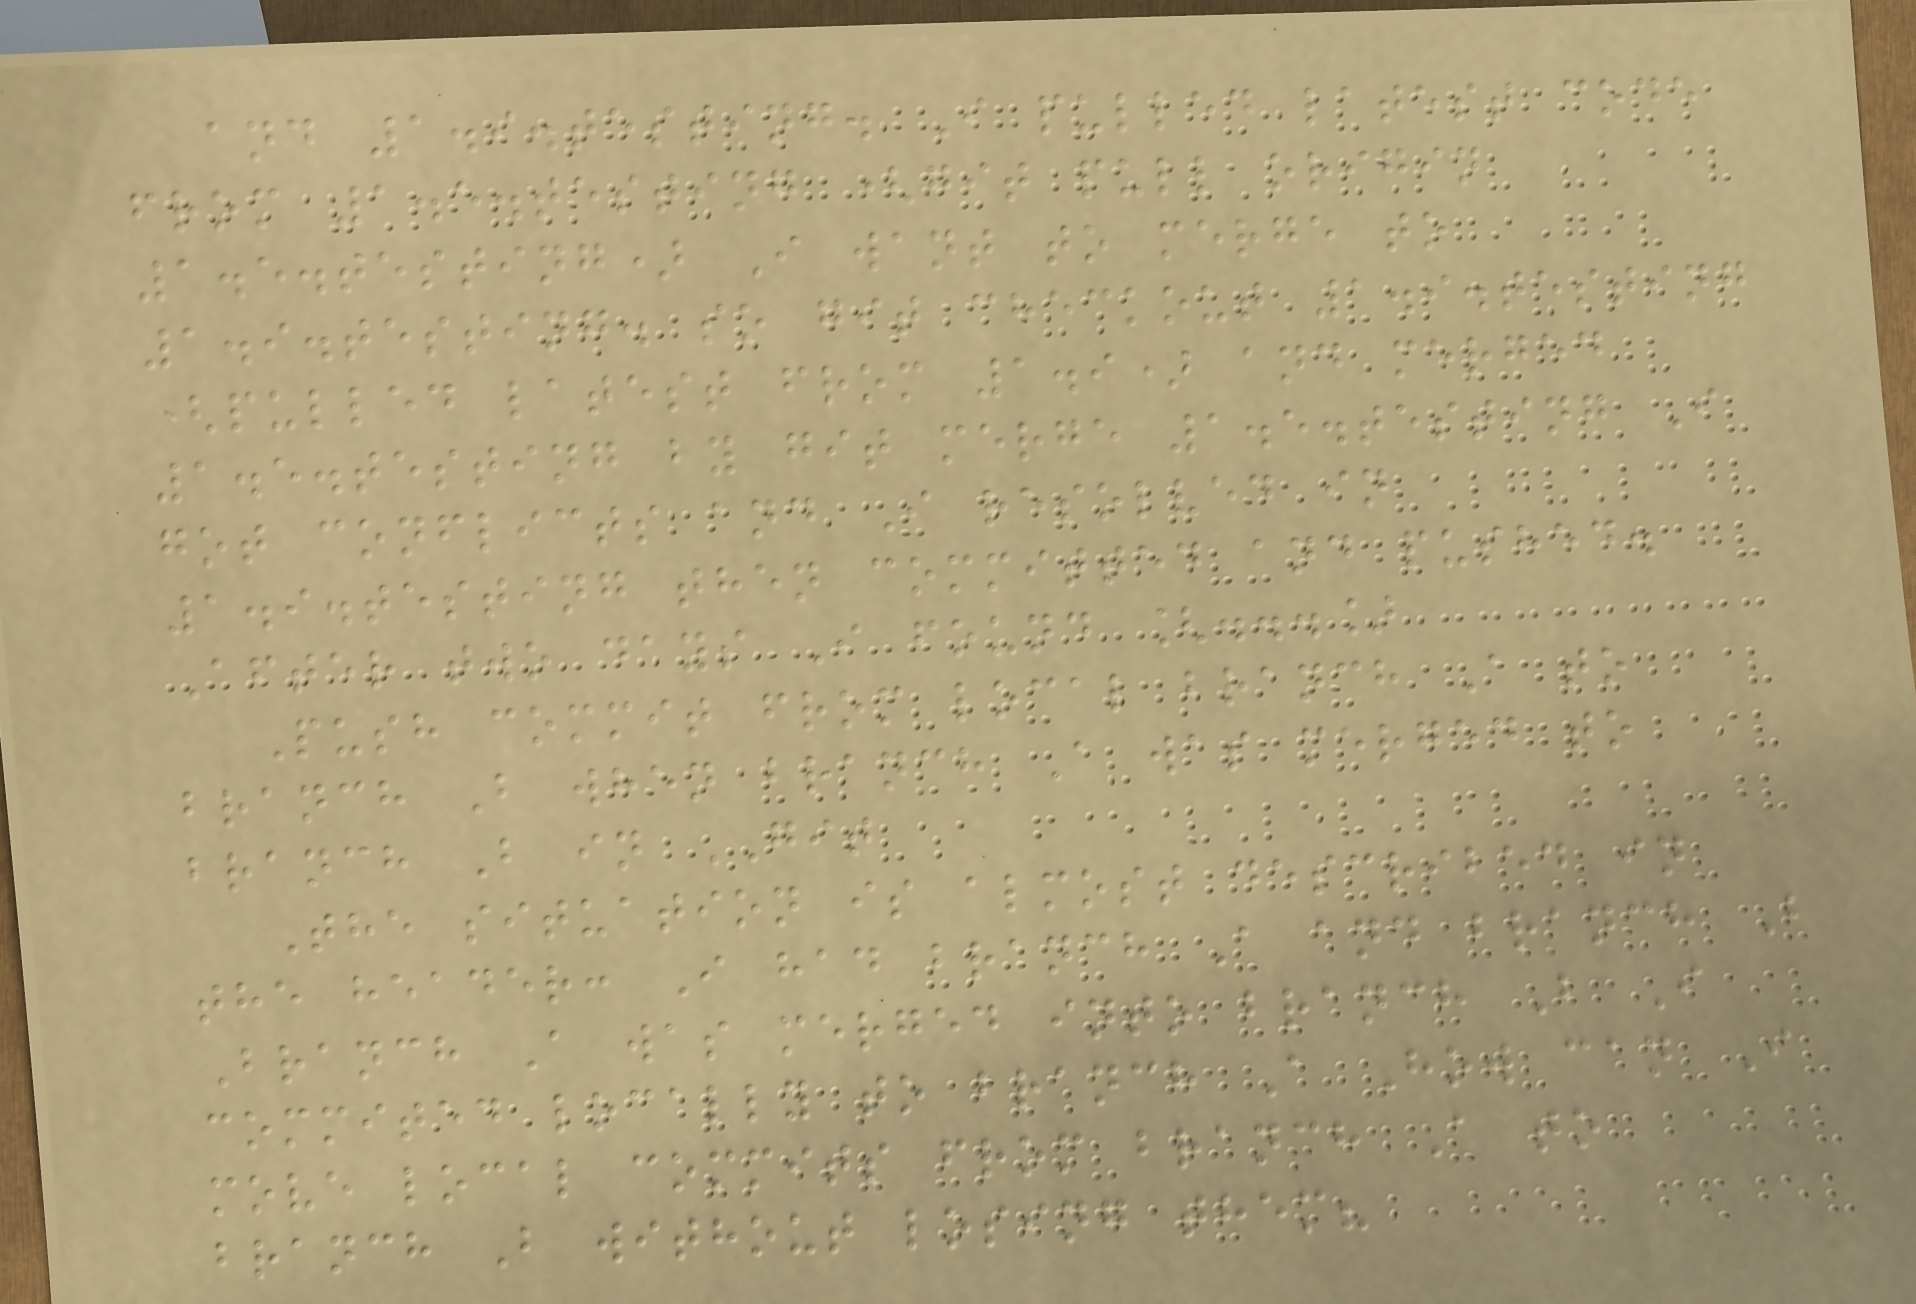and 1.9.testing. I pulled latest code
from 1.5.testing (git pull origin
1.5.testing) I want to merge to
1.9.testing. so git checkout 1.9.testing
(pulled latest from 1.9) and merged
1.5.testing by git merge 1.5.testing I
got conflicts and I resolved in
1.9.testing then committed and pushed.
After two days I found [...]
Push commit from local branch A to
branch B when branch A was merged to
branch B in GIT
The situation is almost described in
the header: I had branch A and branch B
Branch A was merged into branch B I
commited locally to branch A How can I
move local commits from branch A to
branch B without losing them?
